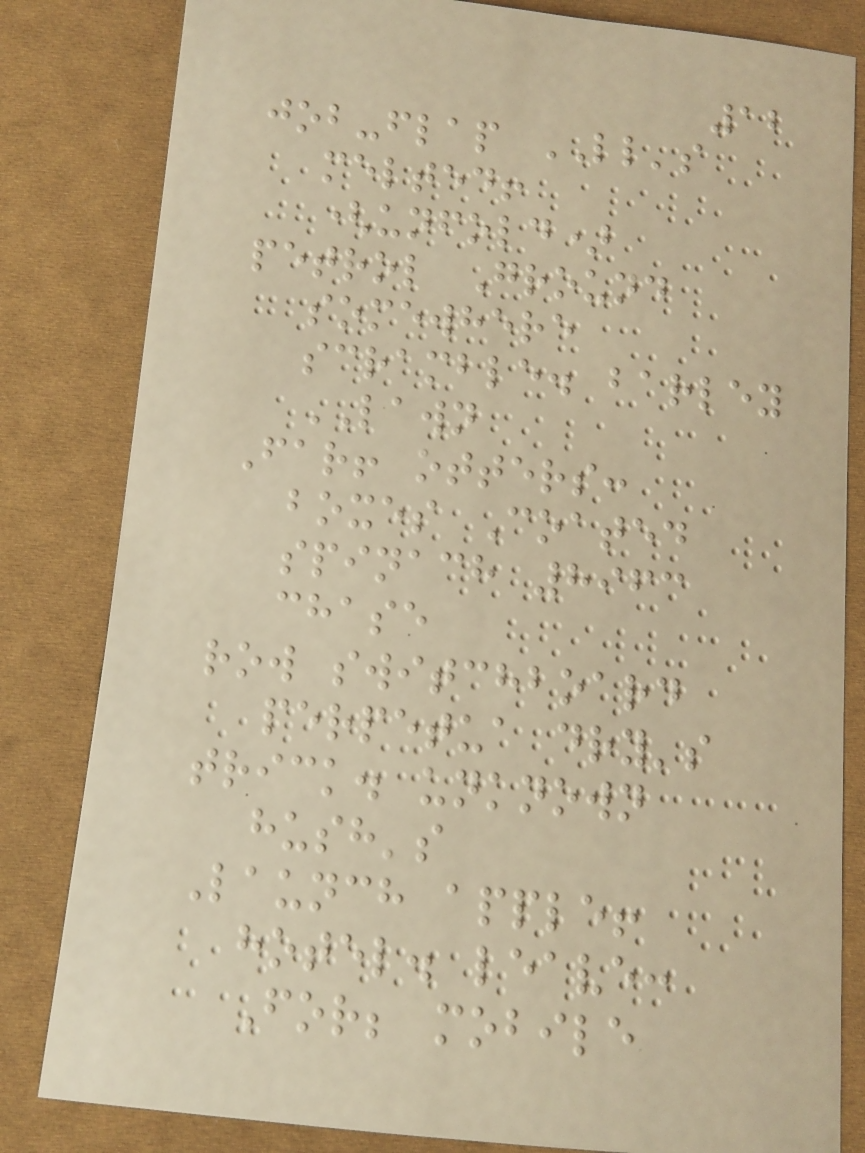12
job-flap LL's
melted!
(unfold)
petrol Ground
somewhere
scramble. barley
LAWN
Far! otters:
boxes Coated
spinach 8963
chase
row switchboard
perpetua dry's
trick. unknown
hush's
Launch apple!
hotel. leave:
For; mobile
